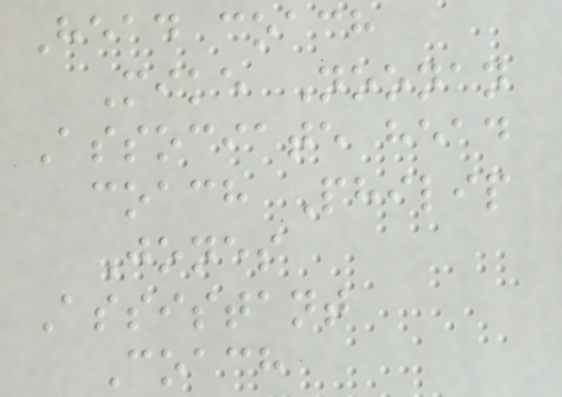Head coach
Mike Noonan
Associate head
coach Philip
Jones
Assistant
Coach
